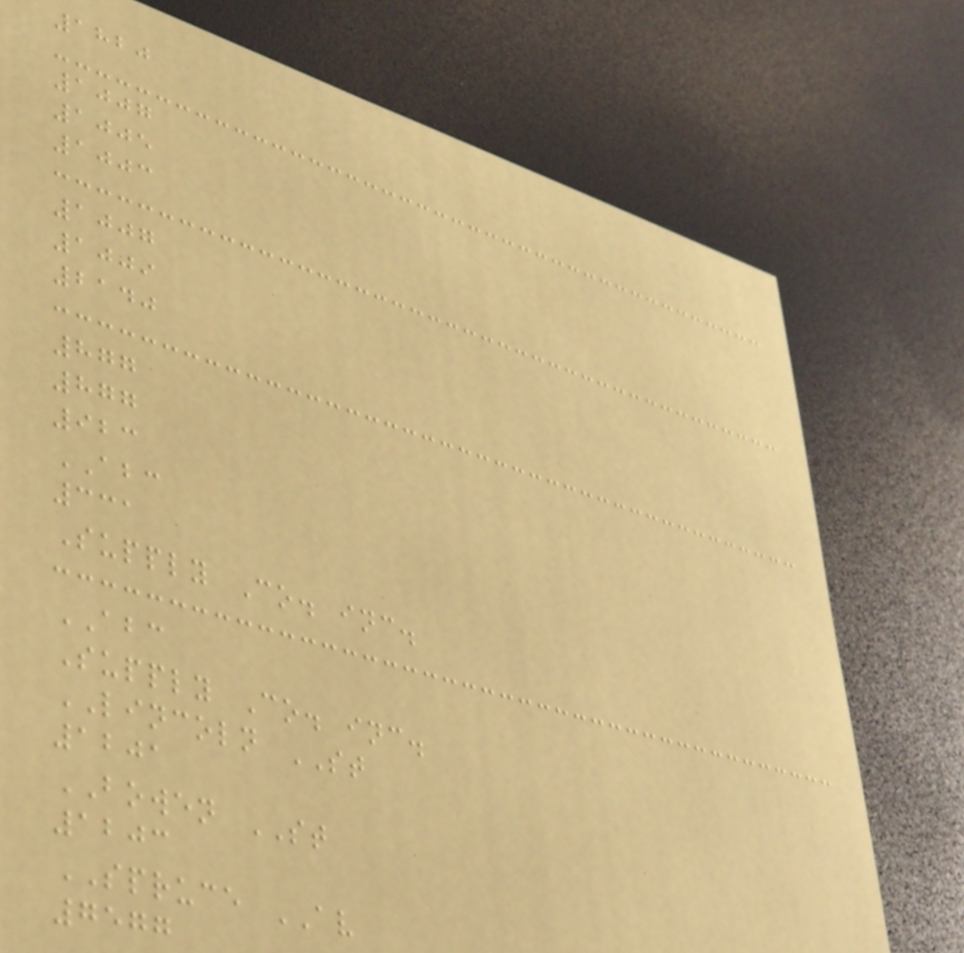1820
1007
1005
1003
1007
1009
2140
877
877
923
ABC
331
Supply Co. inc.
ABC
Supply Co. inc.
LINCOLN ST
1201
BOWEN ST
1203
SPRUCE AV
7577
